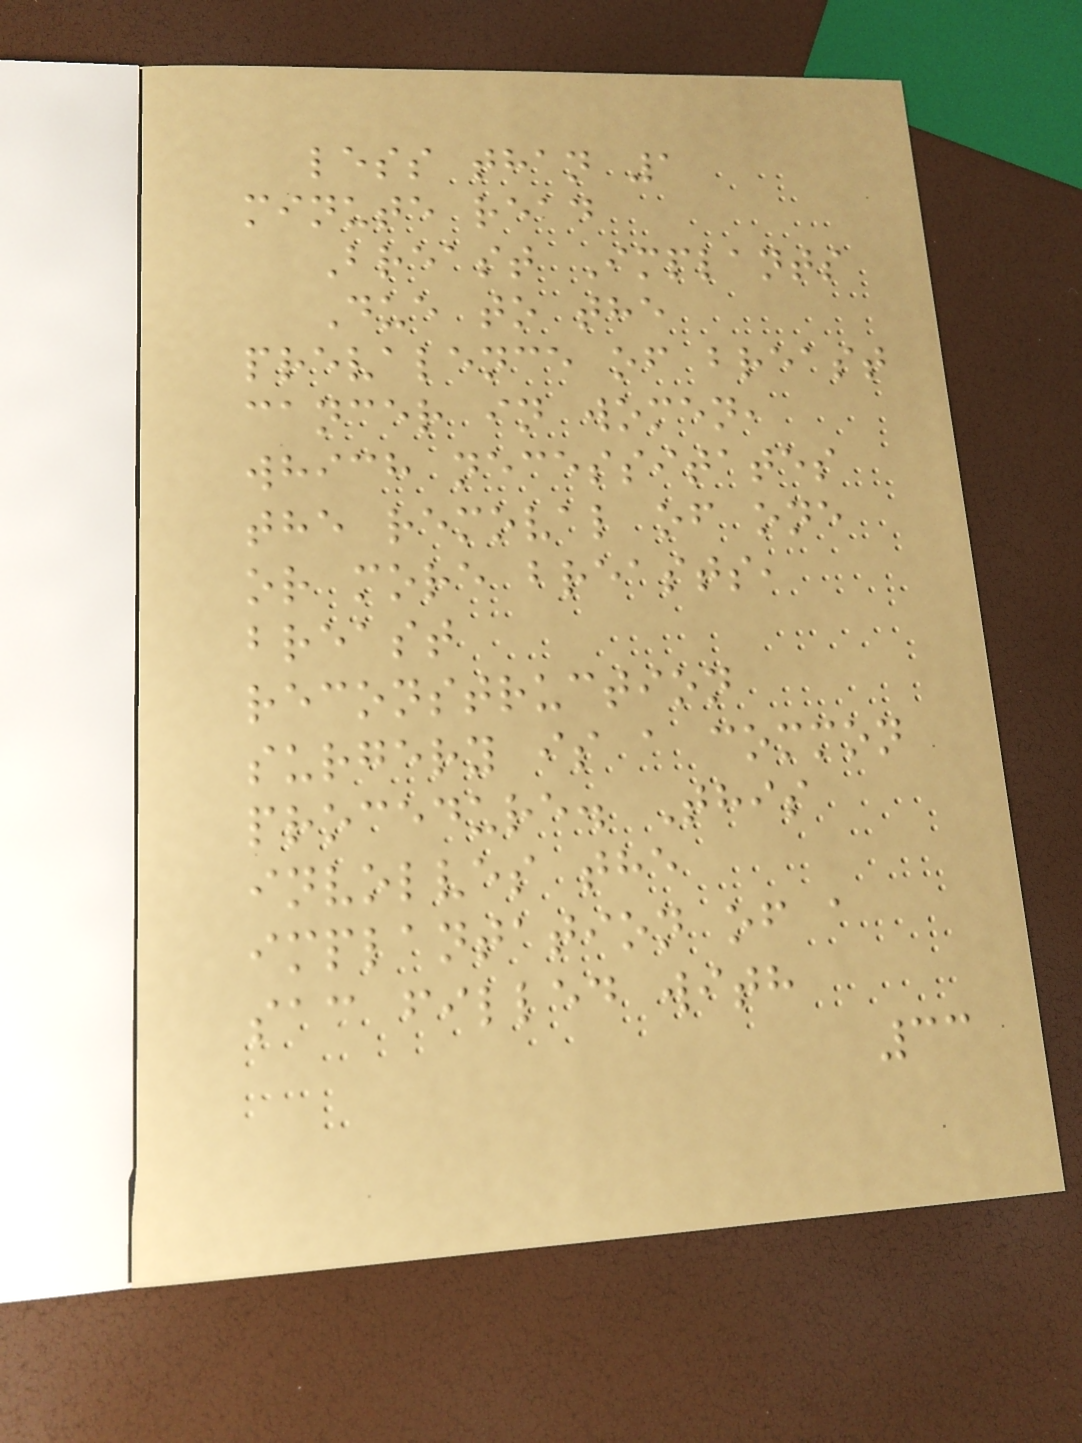less than 1
minute read
Breast Implants
Due to the
prevalence of breast
cancer in women,
which necessitates
the removal of one
or more breasts,
breast
reconstruction
surgery is a common
procedure. This
involves the
implantation of a
sac filled with
33
